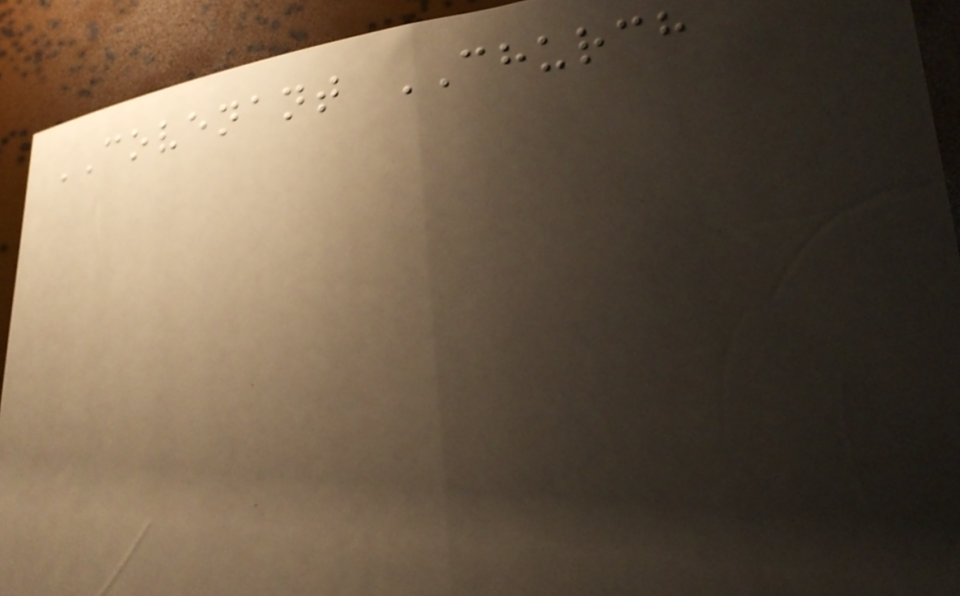COVENANT CHURCH
